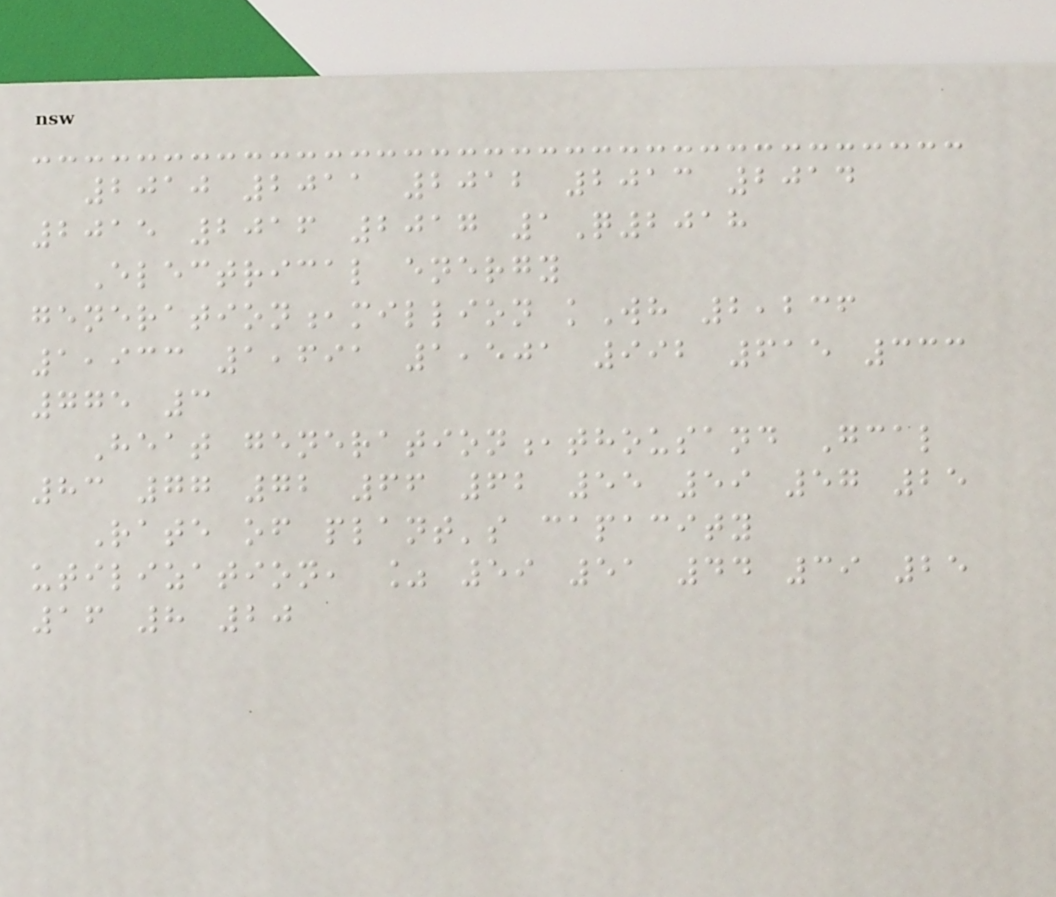2010 2011 2012 2013 2014
2015 2016 2017 1Q2018
Electrical energy
generation,million kWh 2,236
1,933 1,691 1,501 992 615 333
775 3
Heat generation,thousand Gcal
83 77 72 66 62 55 59 57 25
Rate of plant's capacity
utilization, % 59 51 44 39 25
16 8 20
